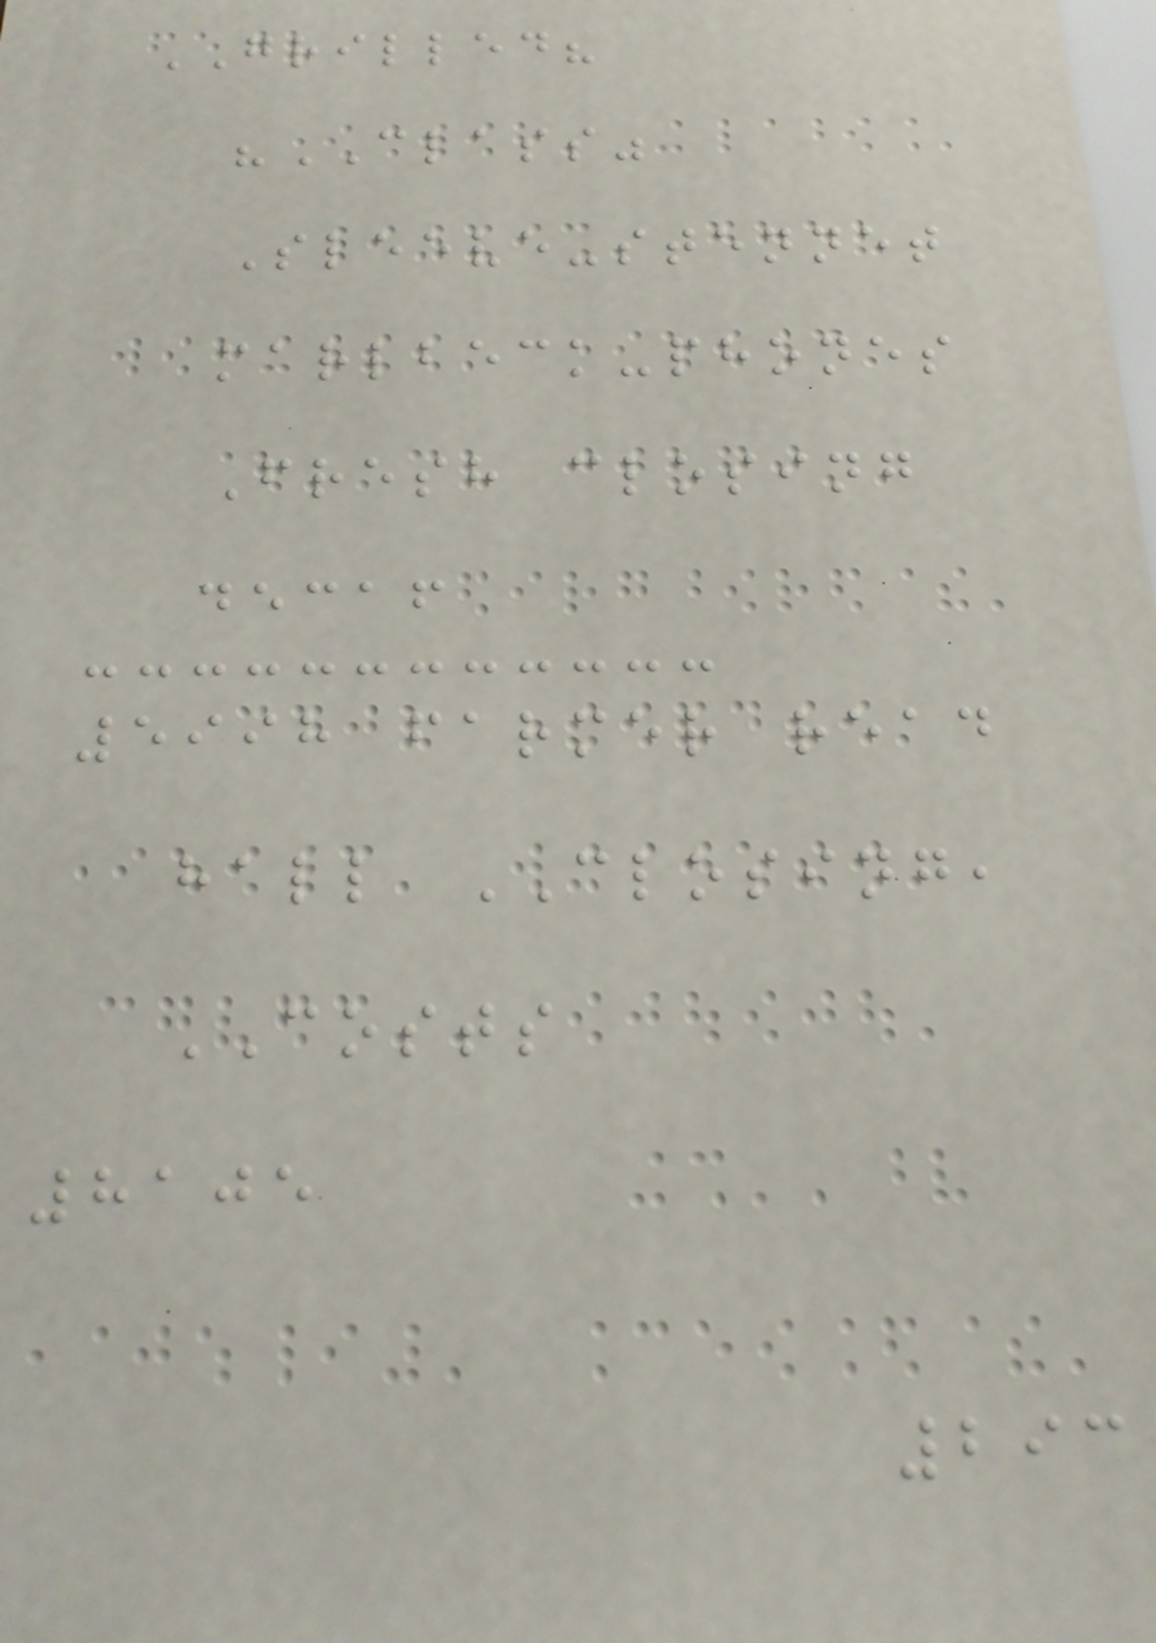GRILLED?
"CLASS"
Sleeve-stennet
marlbeck-phones
Fresh closing
decaf
5998 farmer read
hall CLOSING,
COSTS
8105
293
